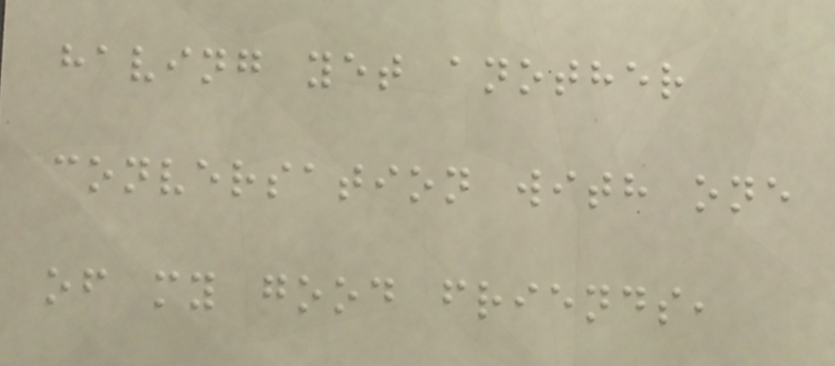having yet another
conversation with one
of my good friends,
